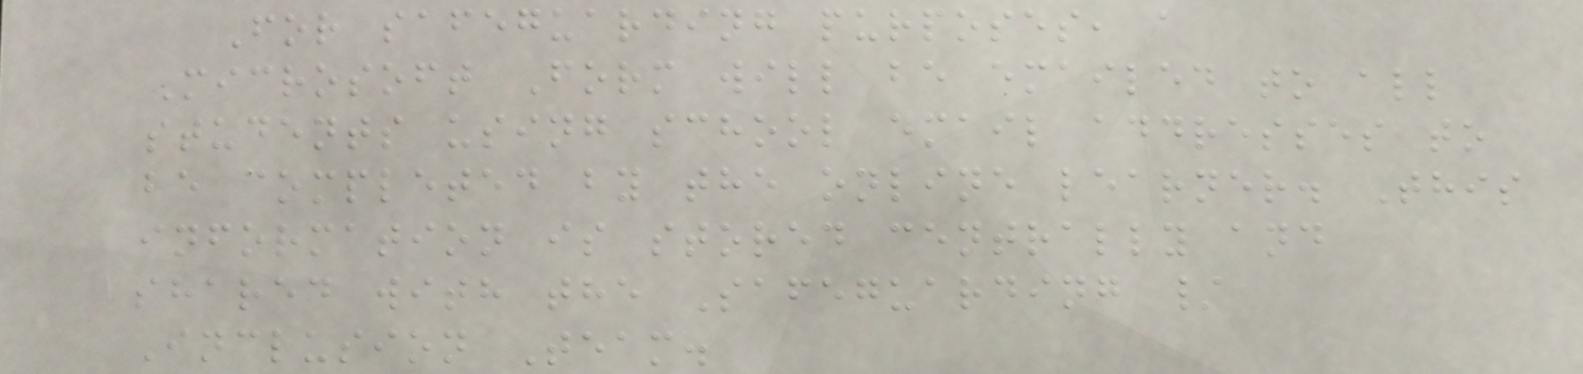For safeguarding purposes, a
Microsoft Form will be emailed to all
students using school email addresses to
be completed by the online learner. This
information is stored centrally and
shared with the Safeguarding /
Inclusion Team.
